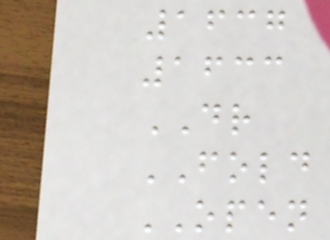1637
1633
DR
FOLD
OPEN
